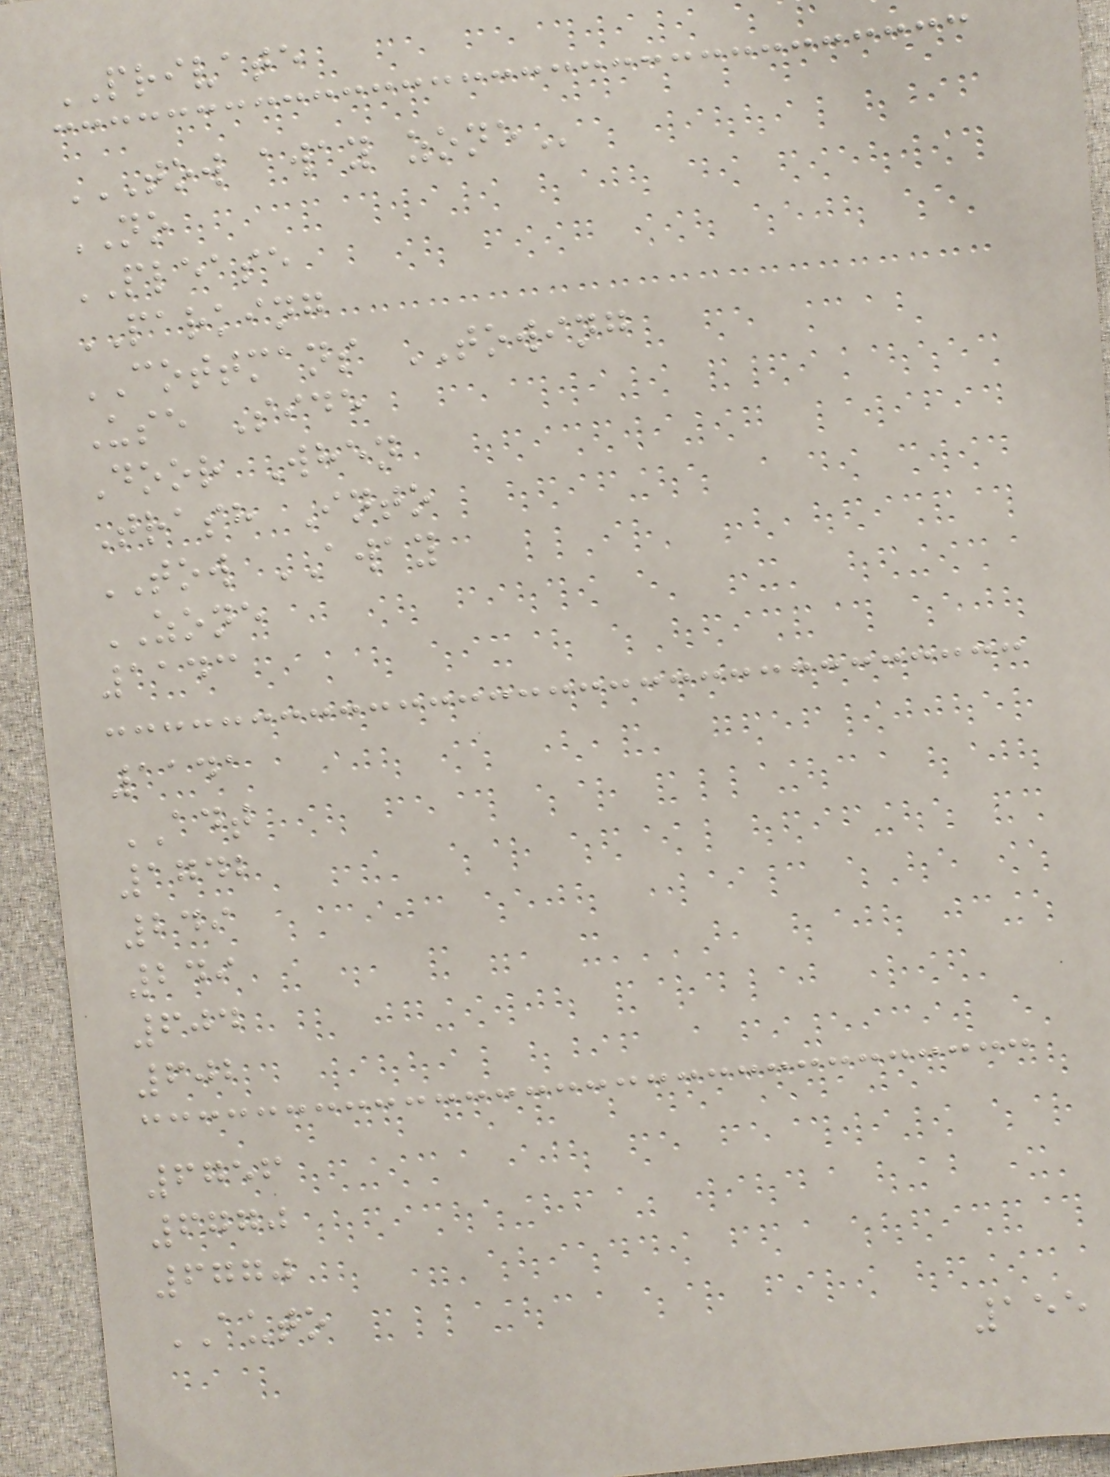PRIVATE
TOW AWAY ZONE
NO
PLEASE
PARKING
COTTMANS TOWING
Use Side
Door When
Trash Into
TOW AWAY
ZONE
1143
1141
ADT
1742
249
249
604
602
6756
6770
6770
AUTO
155
